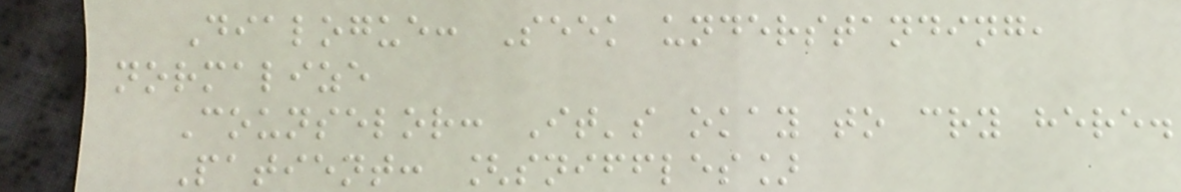Dialogue: Seek understanding,
normalize
Counselor: It's okay to cry here.
Patient: [sniffles]
